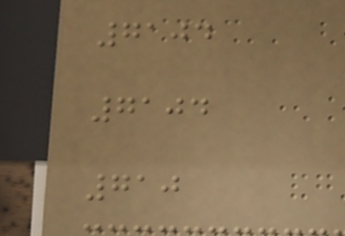7104
7104
710
